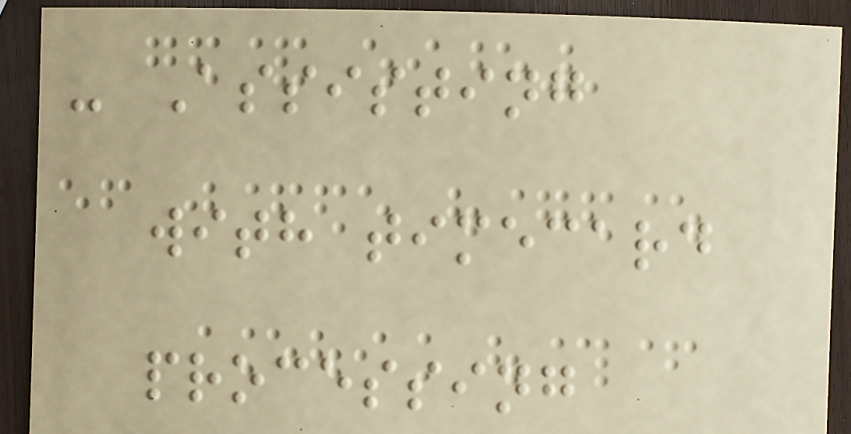- Assisting
with timecard
processing
